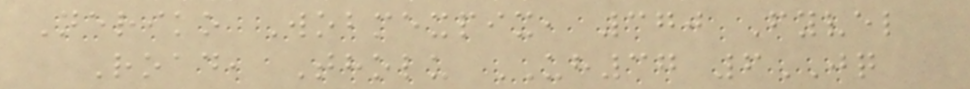Neriko Wobmexpix, 370 Fyvel
Road, Tholu UH37 6JQ
